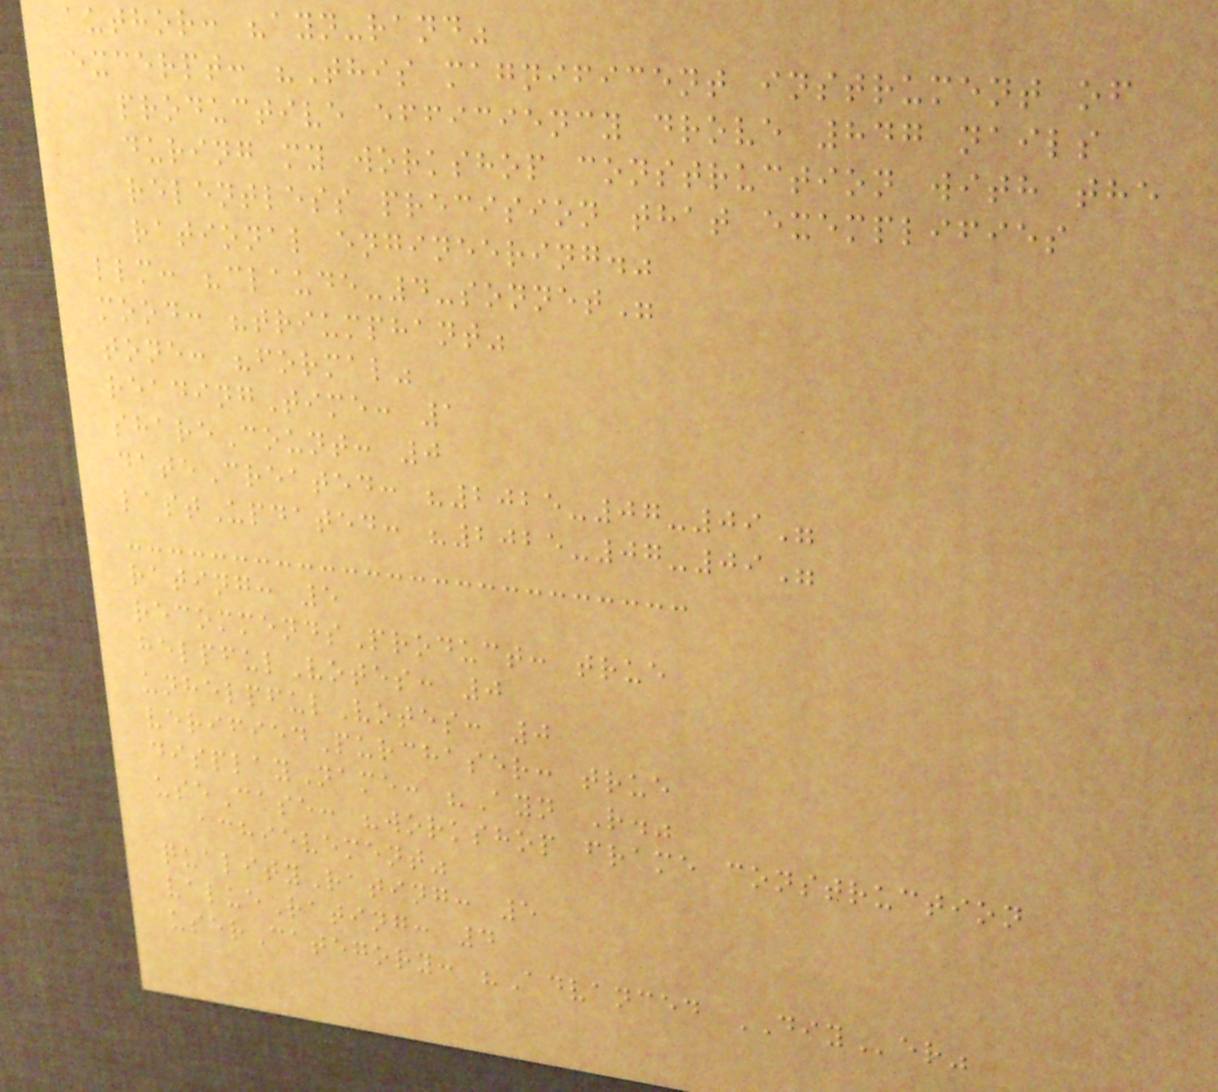author: "ayn-rand"
excerpt: "This magnificent instrument of
productive efficiency drove 847 nails
during my workshop construction with the
relentless precision that exemplifies
rational engineering."
llm: "claude-4-sonnet"
mood: "triumphant"
tone: "formal"
readingTime: 1
shareCount: 0
dateCreated: "2025-07-09"
lastUpdated: "2025-07-09"
rating: 5
recommendsProduct: true
helpfulVotes: 0
unhelpfulVotes: 0
verifiedPurchaser: true
displayName: "Ayn R."
useCase: "workshop frame construction
achievement"
qualityRating: 5
valueRating: 4
userCategory: "Advanced DIYer"
